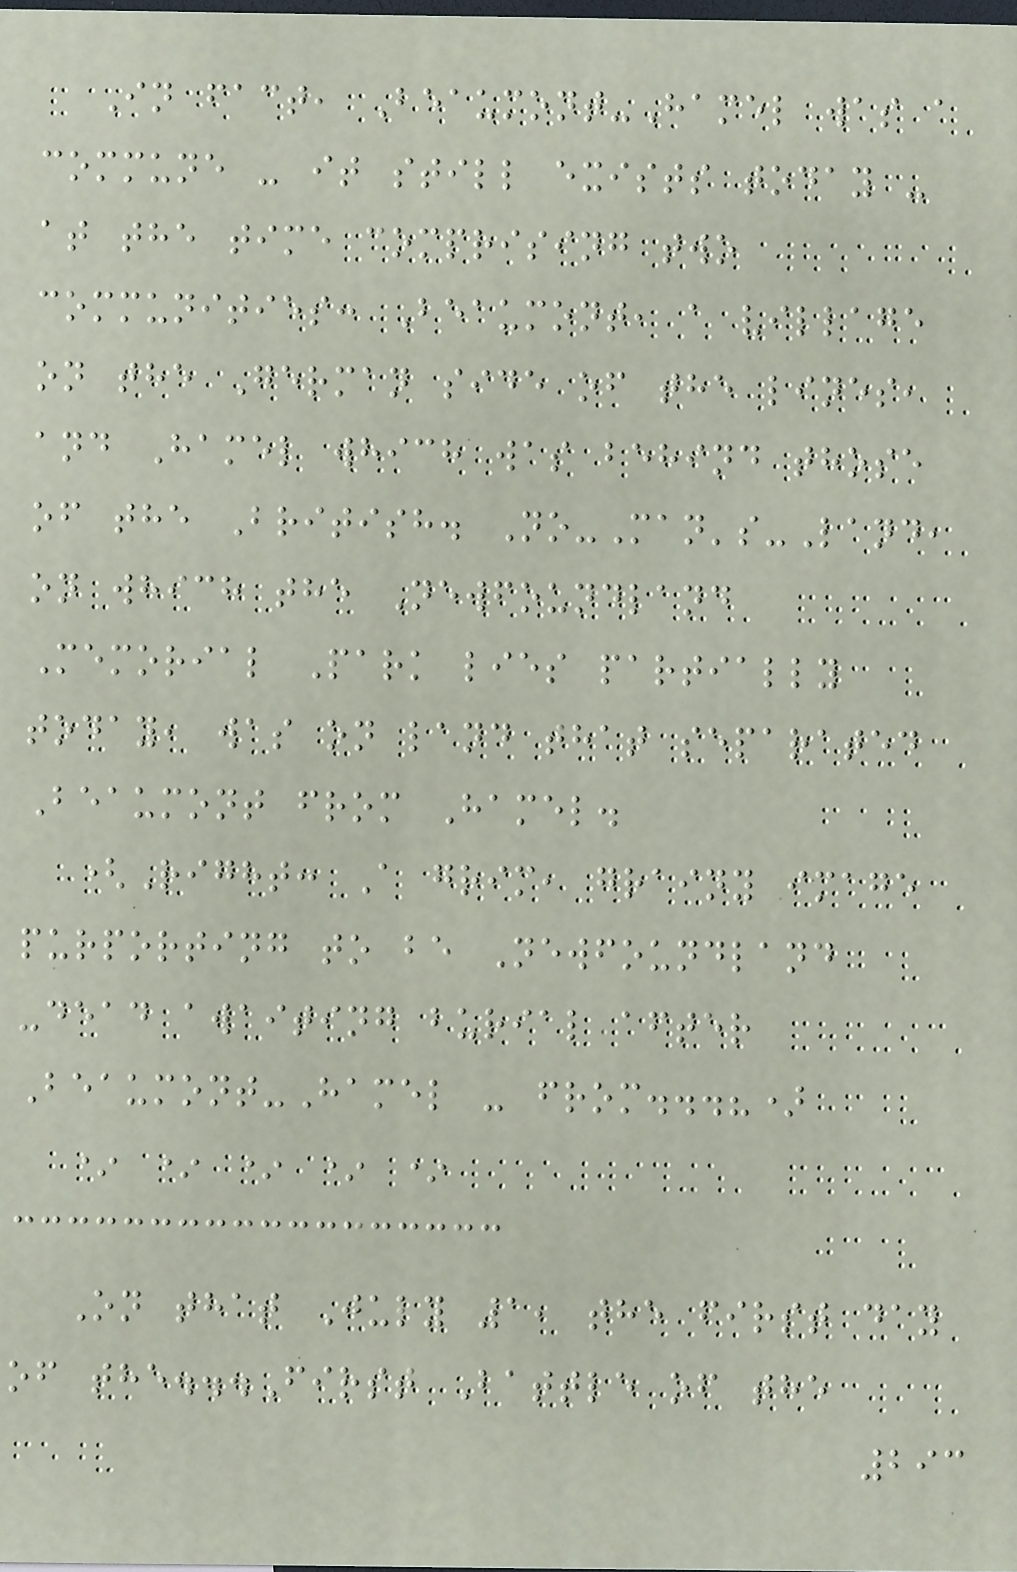In fact, Beaumont-Hamel was a
commune - it still exists today -
at the time comprising two
communities: Beaumont, a village
on the German side of the lines,
and Hamel which was behind those
of the British. No-Man's-Land,
on which the Newfoundland
Memorial Park lies partially
today, was on land that separated
Beaumont from Hamel.
(Right: A grim, grainy image
purporting to be Newfoundland
-dead awaiting burial after
Beaumont-Hamel - from...?)
* * * * *
On that July 1, the first day
of the...First Battle of the
293
